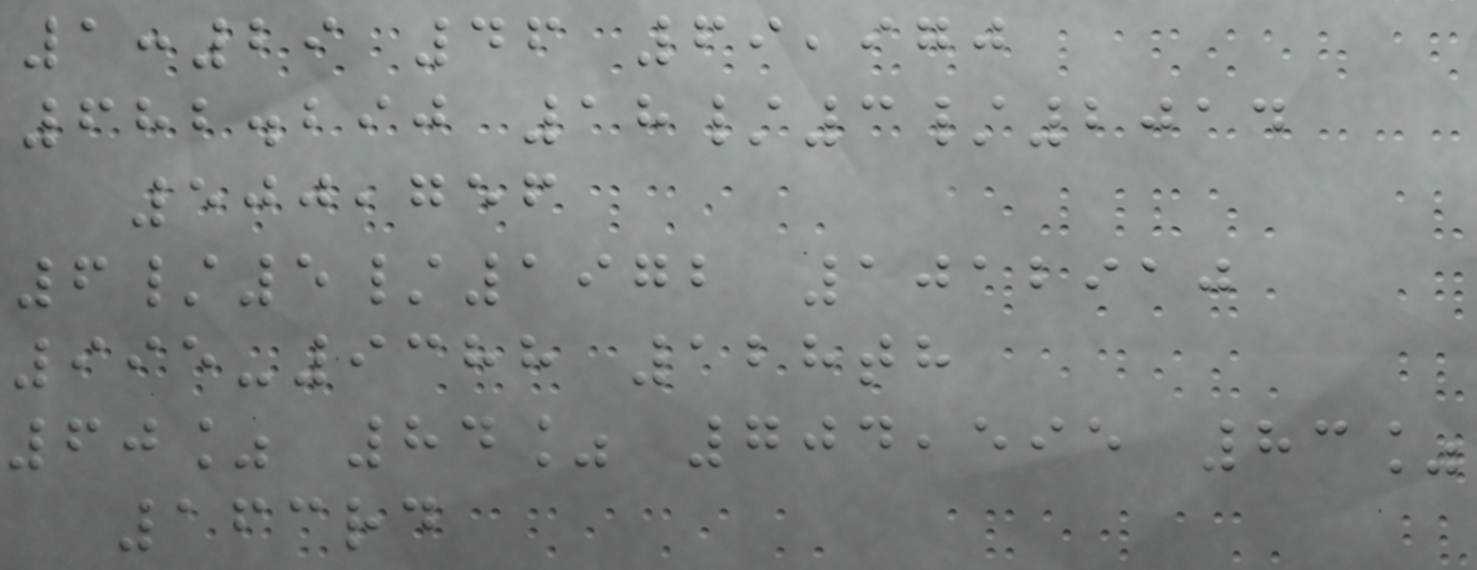1:29 46 69,970
682.290 18/3/2014
500,756
6/5/1972 1012910
995-9388 128th
60% 84% 704,595 83%
163rd
